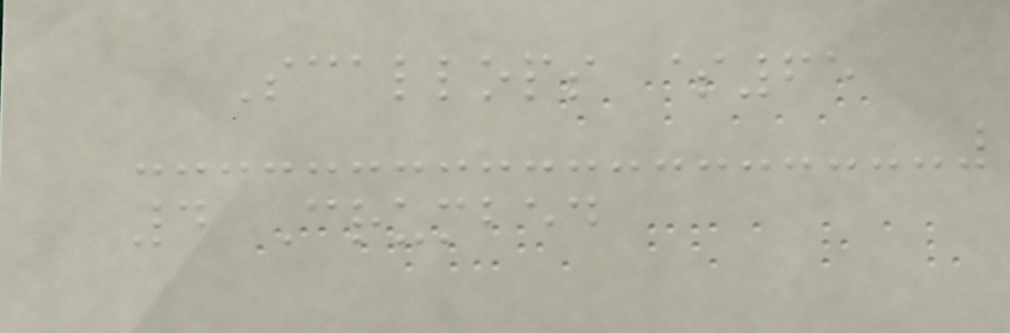Scallops $65
4 Crumbed
